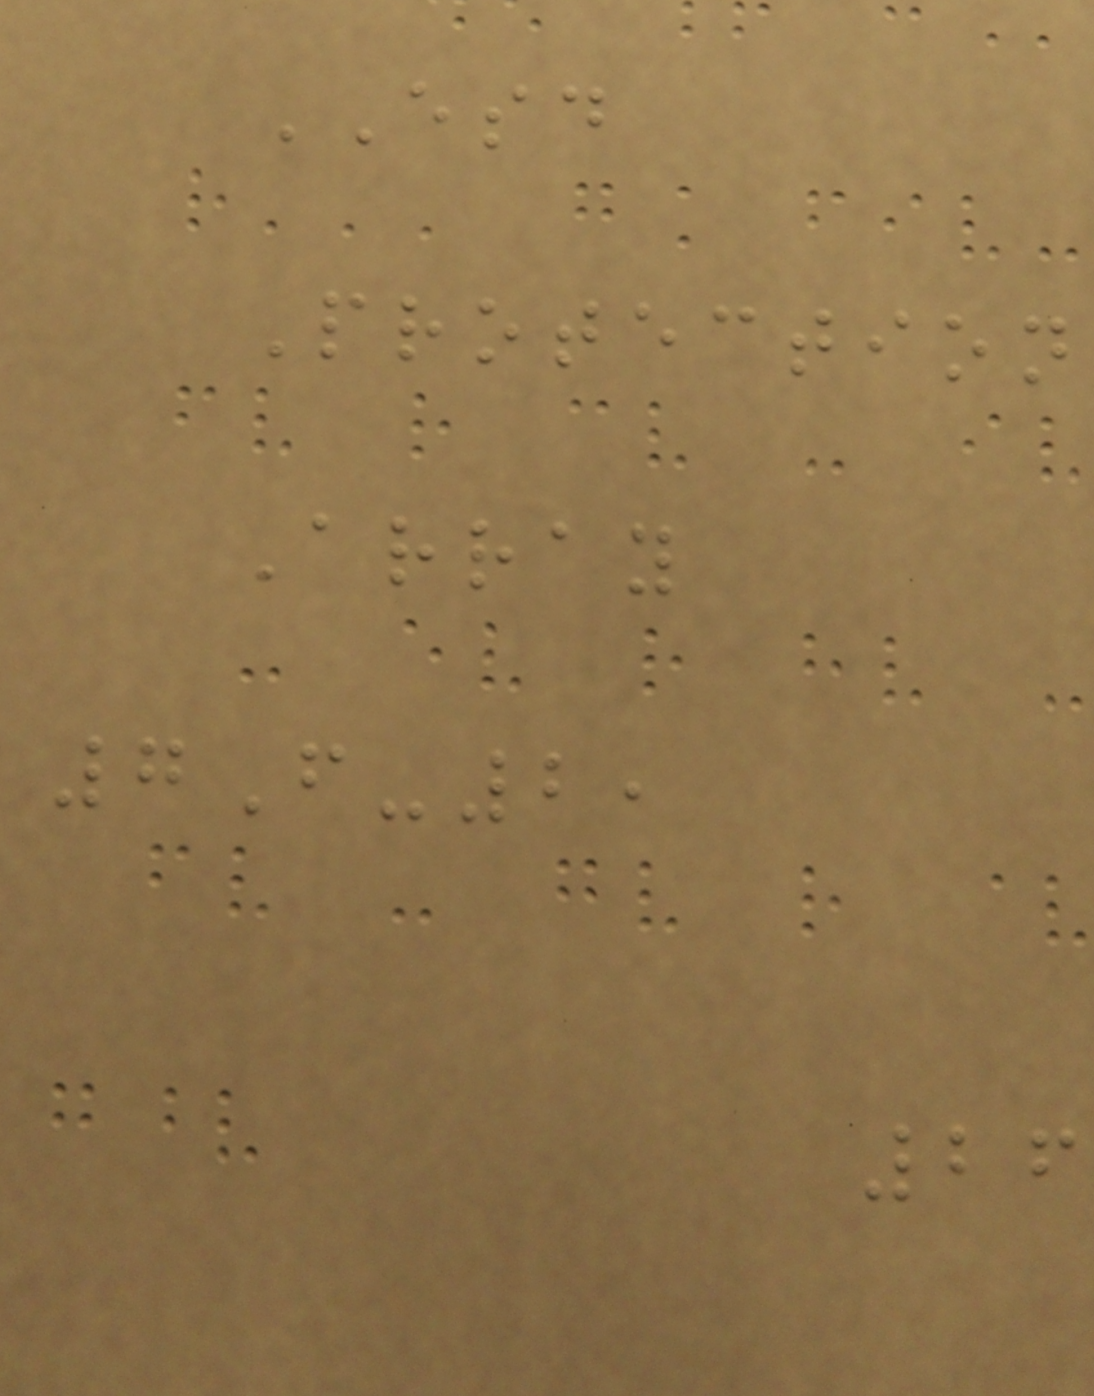ESD
Protection
Array
7F-2,
26
